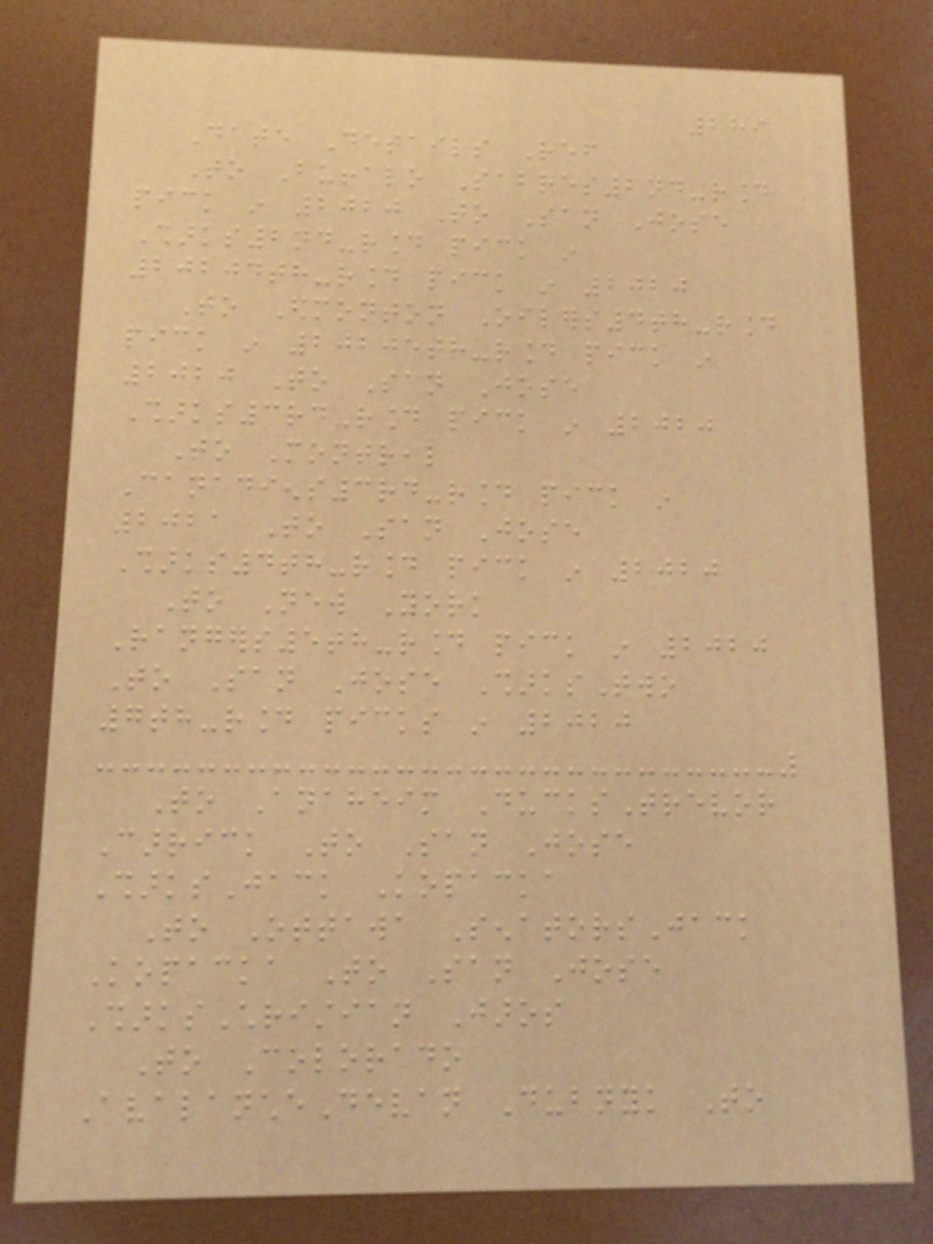289
Date Details Ref
To Buffalo Sabres2nd-round
pick in 2020 To San Jose
Sharks2nd-round pick in
20204th-round pick in 2020
To Edmonton Oilers4th-round
pick in 20205th-round pick in
2020 To San Jose
Sharks3rd-round pick in 2020
To Montreal
Canadiens3rd-round pick in
2021 To San Jose
Sharks4th-round pick in 2020
To New York
Rangers5th-round pick in 2020
To San Jose SharksTwo
7th-round picks in 2020
To Anaheim DucksTrevor
Carrick To San Jose
SharksJack Kopacka
To Ottawa SenatorsJack
Kopacka To San Jose
SharksChristian Jaros
To Colorado
AvalancheDevan Dubnyk To
